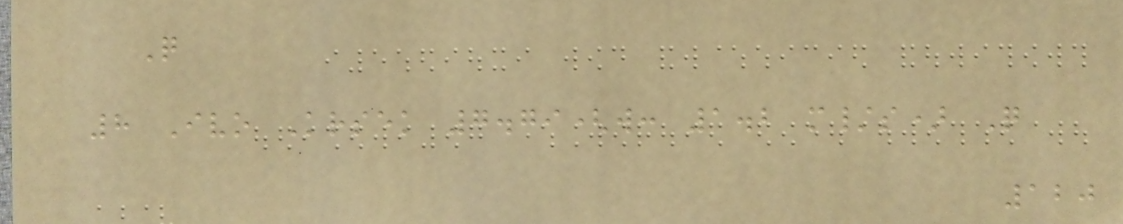Q
8 Ivo Krsek 7.79(w: 1.2 m/s) Q
120
